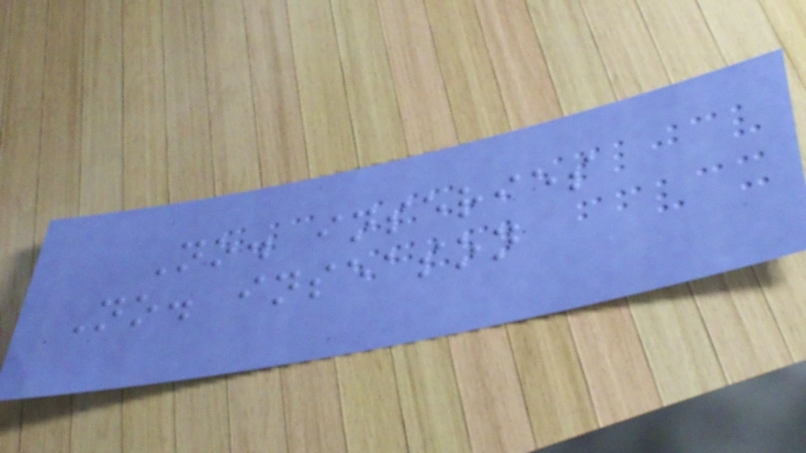No. inseries
No. inseason
